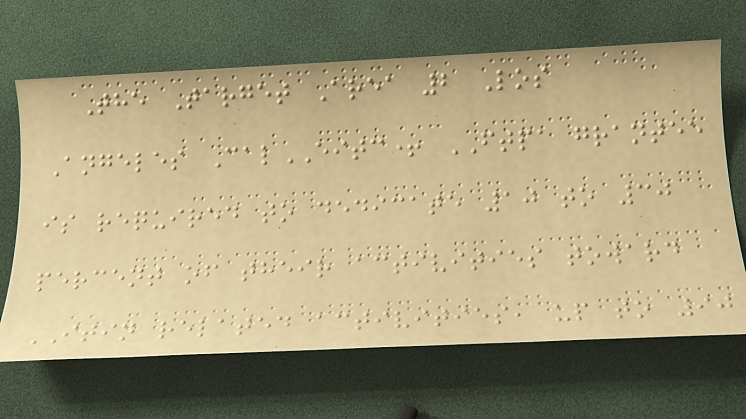The Target Area 2 Los
Angeles CalEITC+ FTPA grantee
is required to dedicate 10 to 30
percent of their activities toward
ITIN related activities, up to 90
